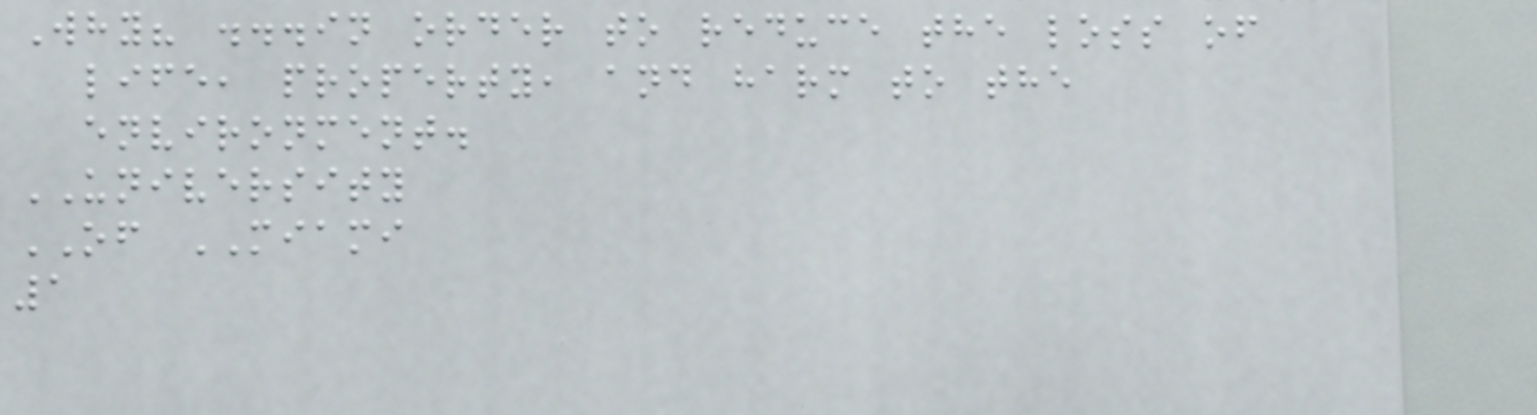Why? ...in order to reduce the loss of
life, property, and harm to the
environment.
UNIVERSITY
OF MIAMI
1
